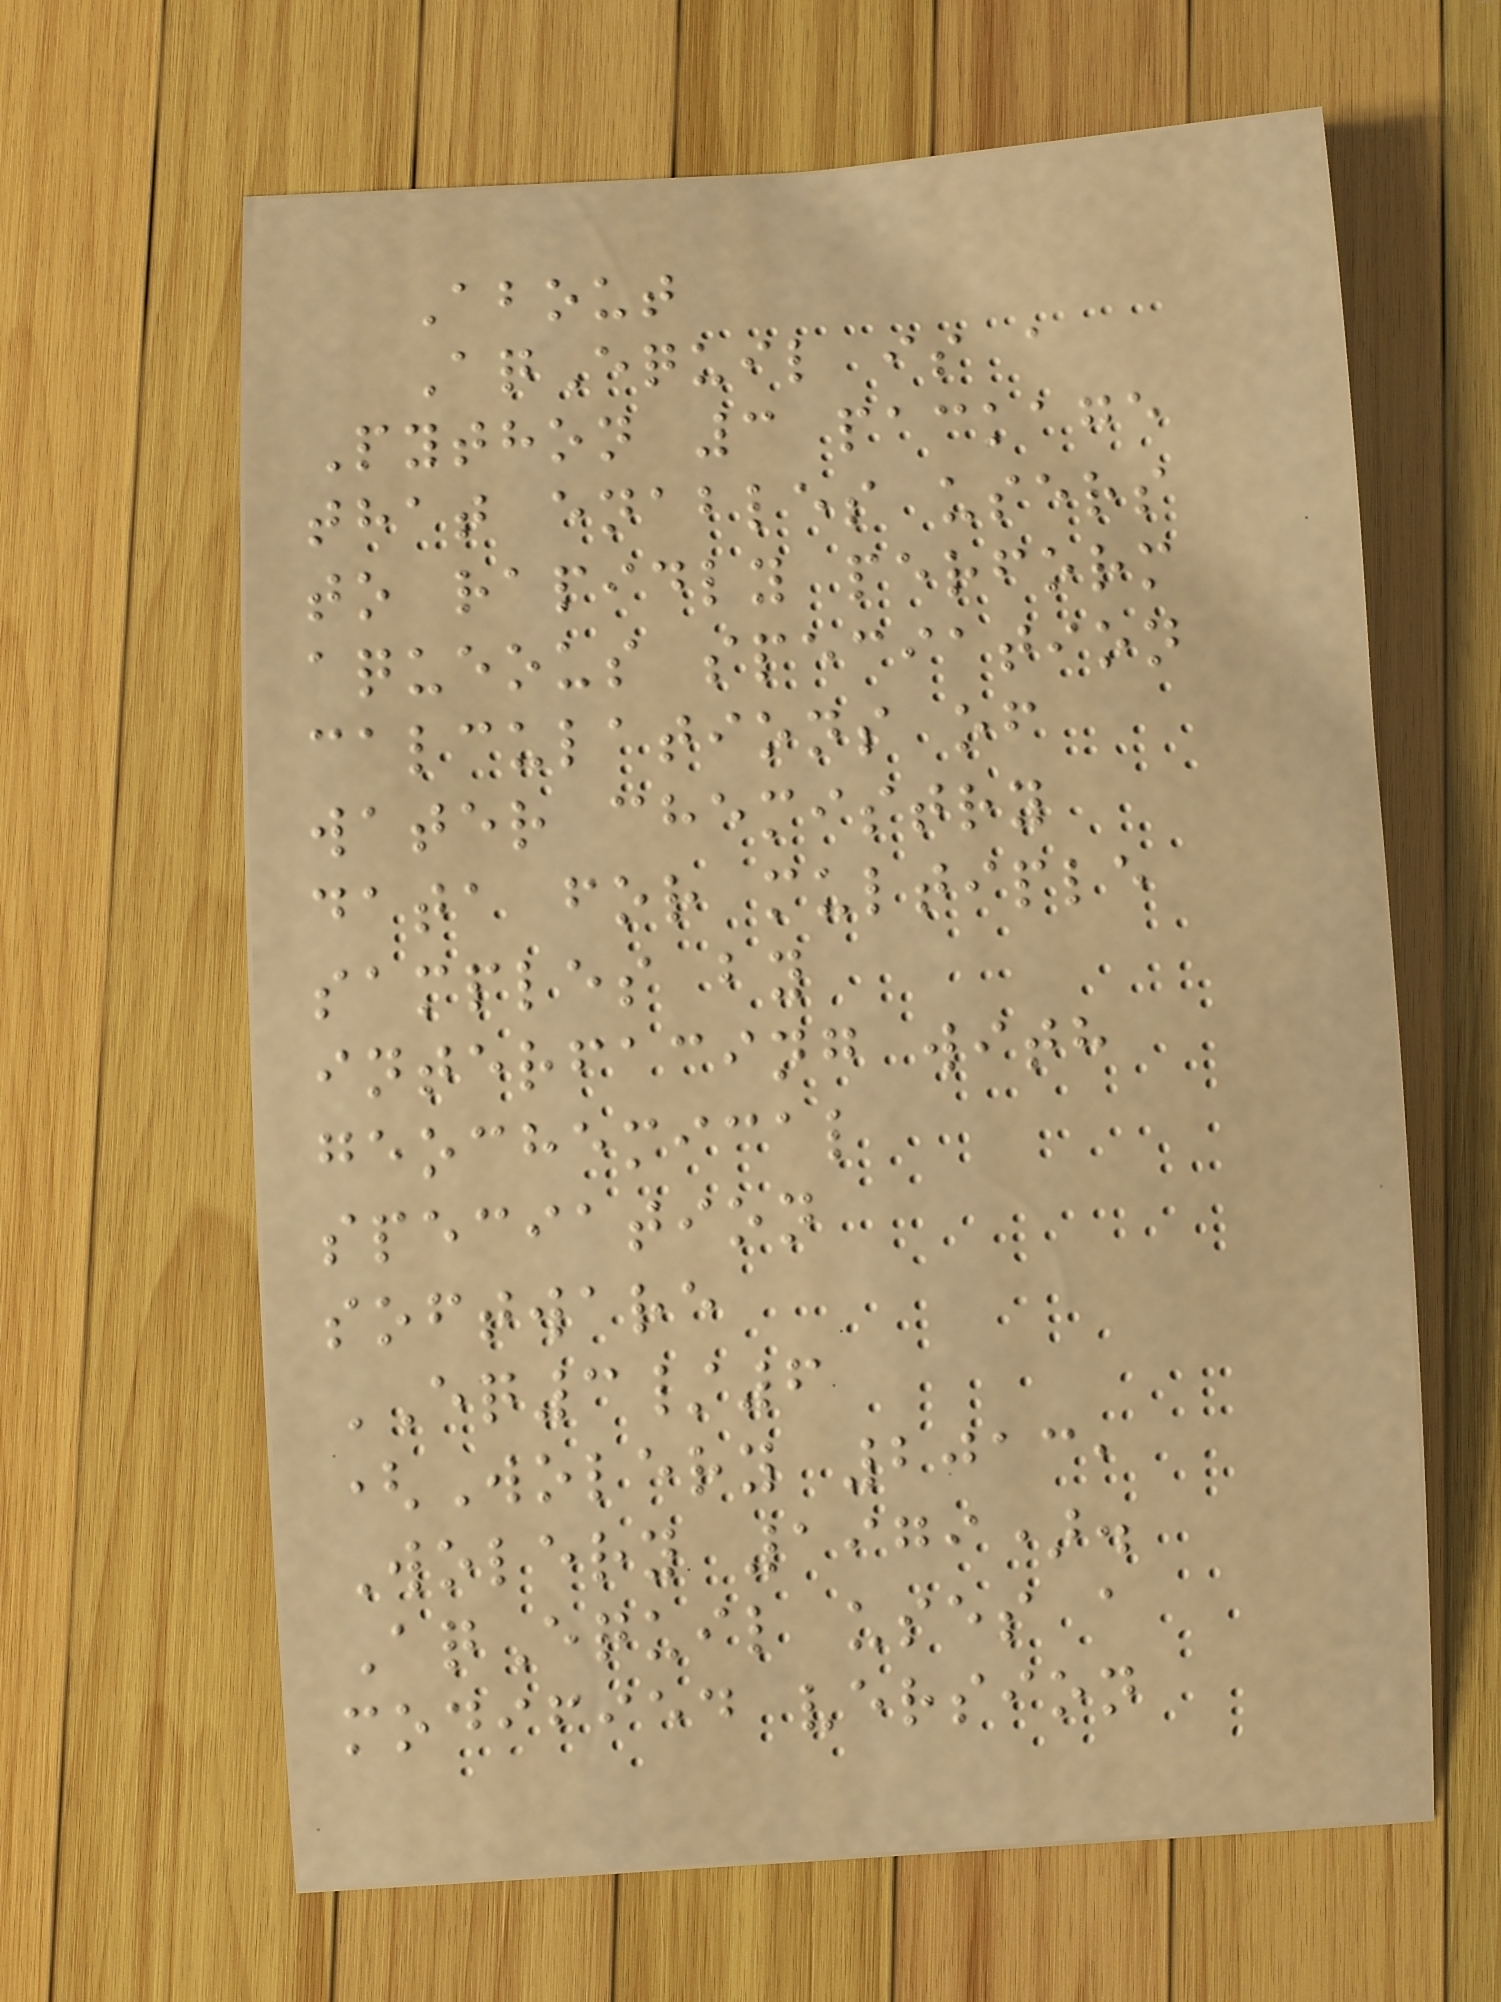About
AqEquil is a
Python 3 package
that enables users
to rapidly perform
aqueous speciation
calculations of
water chemistry
data for multiple
samples by
interfacing with
geochemical
speciation
software
EQ3/6
(Wolery 2013,
Wolery 1979).
AqEquil uses a
modified version
